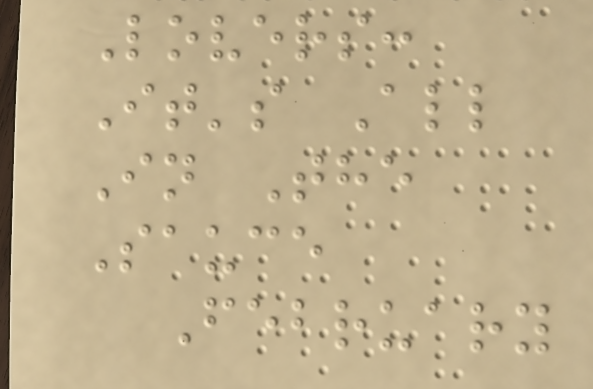Lovers:
It's All
In The
Sauce
February
